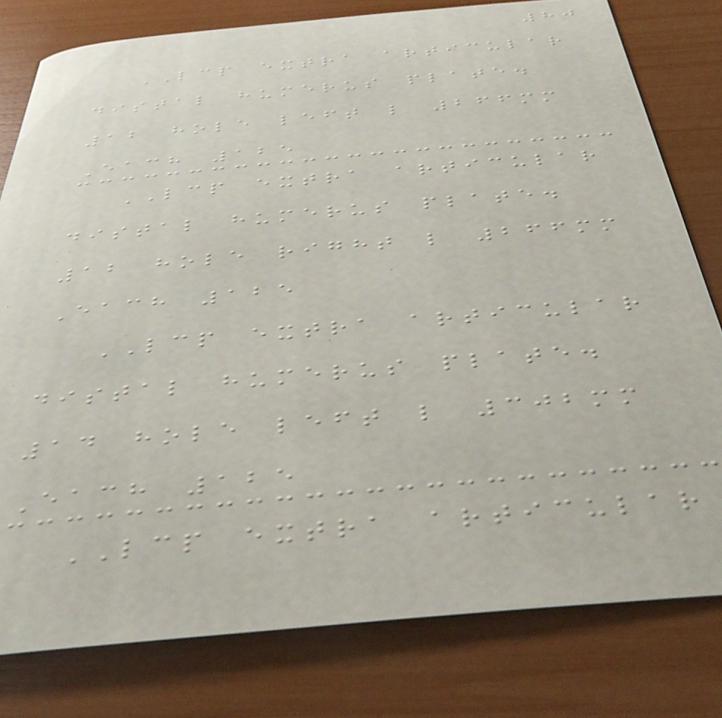80
LCP extra articular
distal humerus plate.
12 hole left l 266mm
Each 125
LCP extra articular
distal humerus plate.
12 hole right l 266mm
Each 125
LCP extra articular
distal humerus plate.
14 hole left l 302mm
Each 125
LCP extra articular
